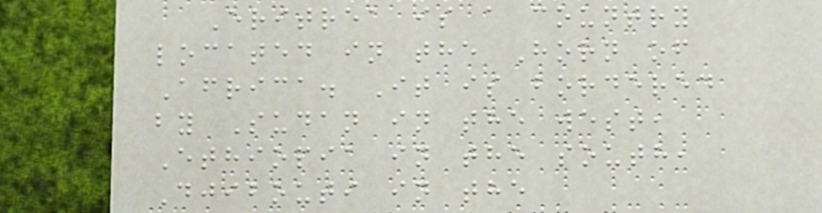Eritrea is a country
located in the Horn of
Africa. It is bordered
by Sudan in the west,
Ethiopia in the south,
Djibouti in the
